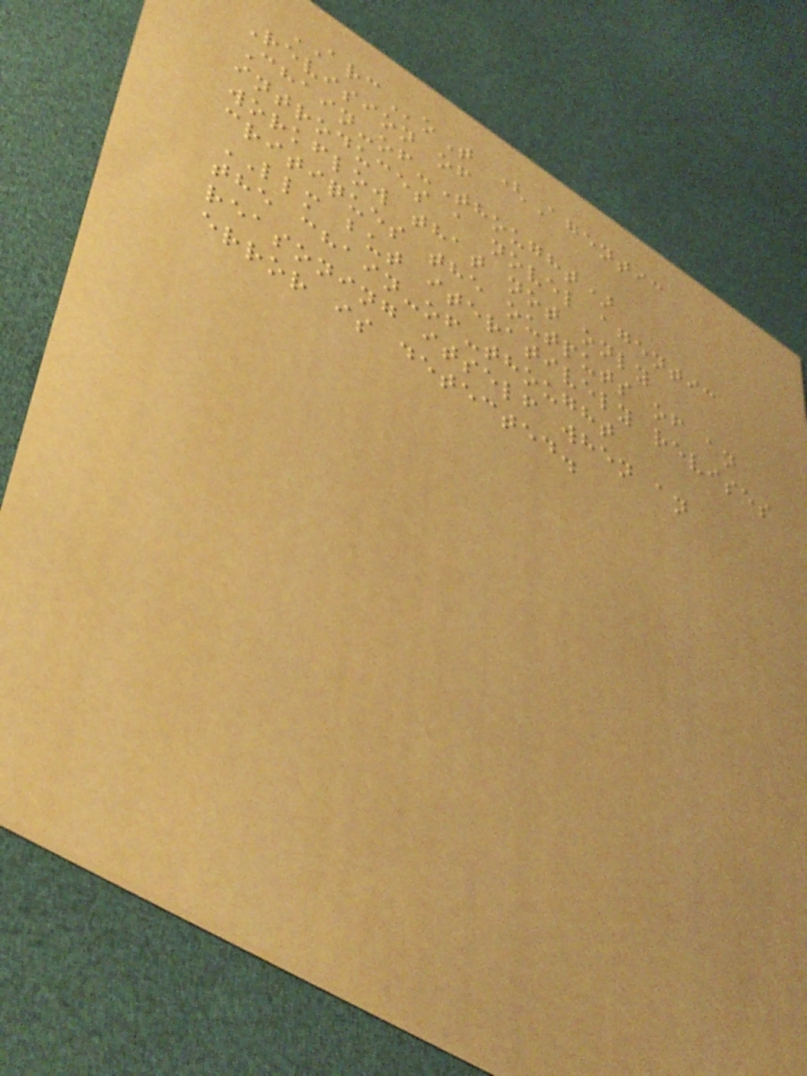ARCoT (Agentic
Revision of
Chain-of-Thought)
introduces a novel agentic
workflow that not only
critiques the outputs of an
LLM but iteratively revises
the chain-of-thought
reasoning itself when an
error is detected.
